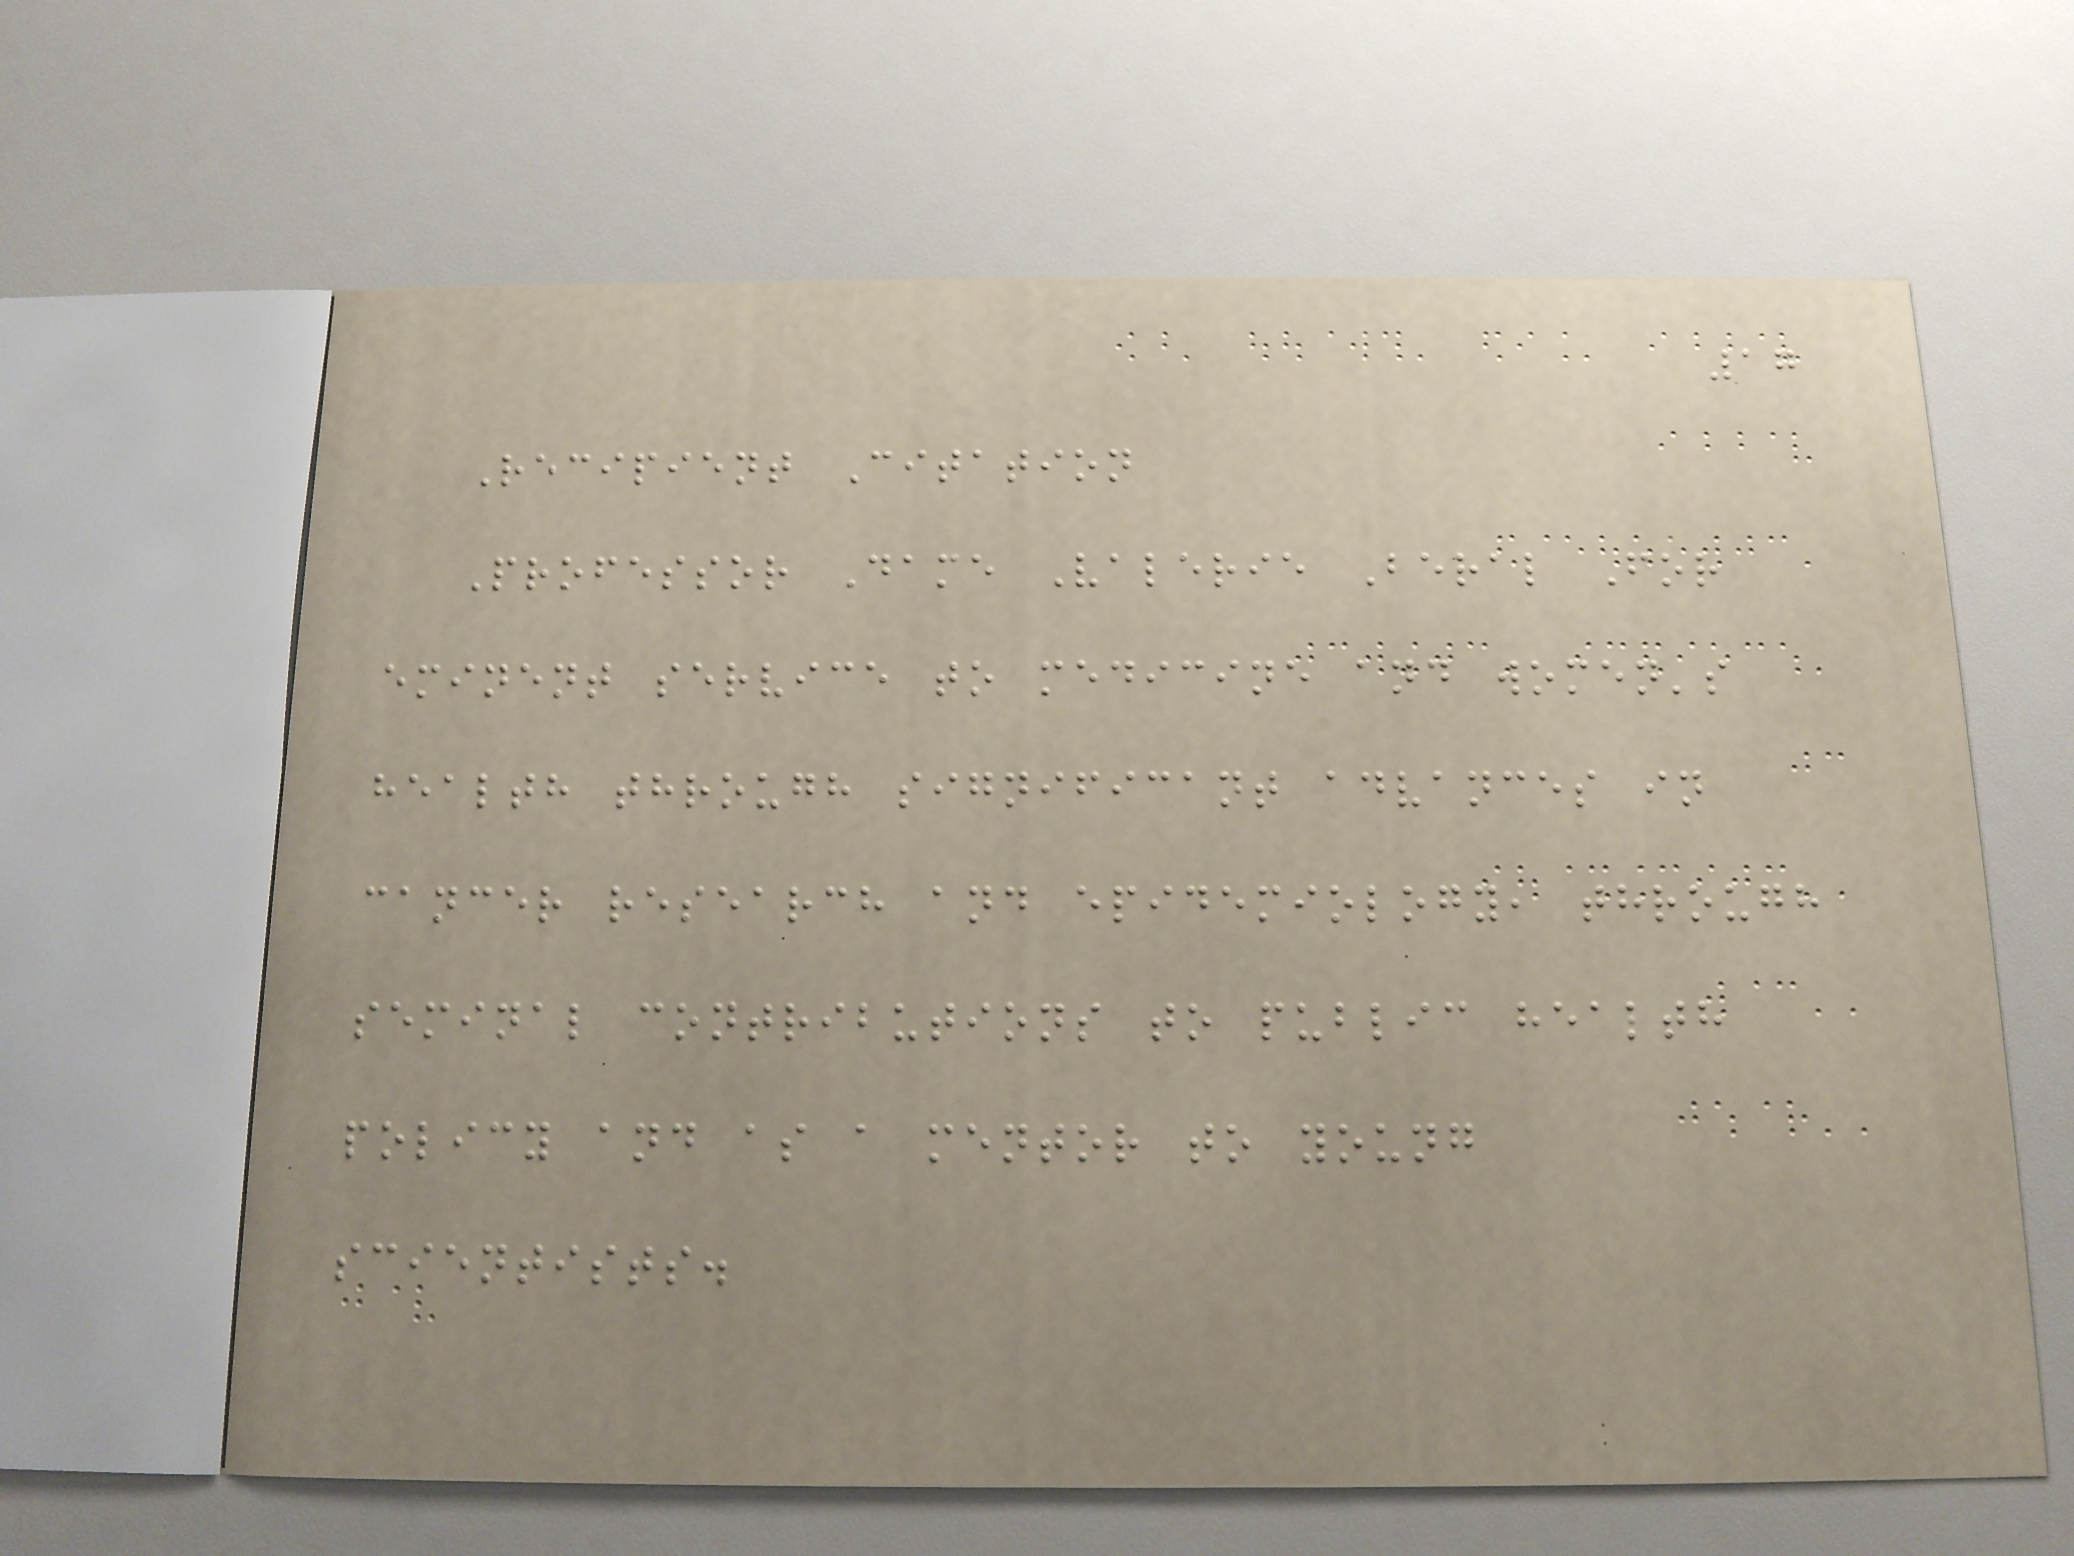17
Recipient Citation
Professor Dame Valerie Beral For
eminent service to medicine and women's
health through significant advances in
cancer research and epidemiology, through
seminal contributions to public health
policy and as a mentor to young
scientists.
